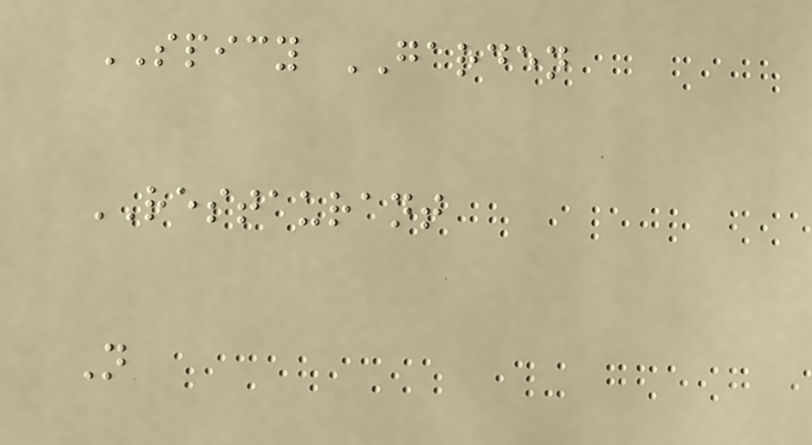SPICY GARDEN
RESTAURANT
N
